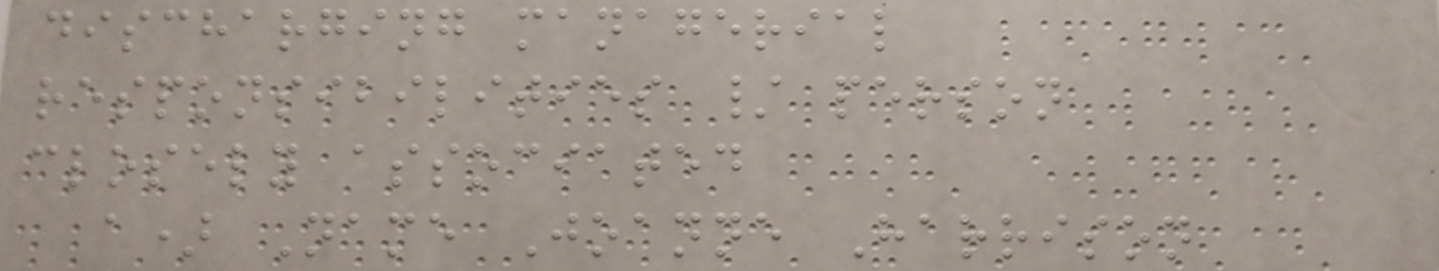discharging managerial
responsibilities / person
closely associated
a) Name Joanne Harrison
